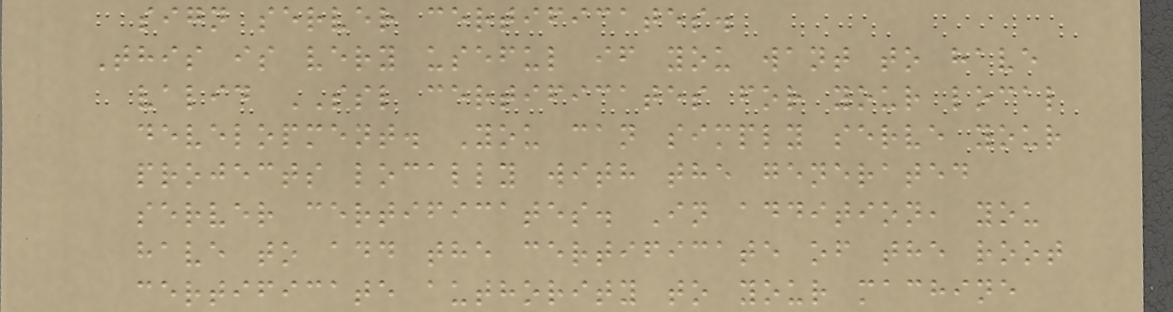sign server certificates.
This is very useful if you want to have
valid SSL certificates for your local
development. You can simply serve your
projects locally with the generated
server certificates. In addition, you
have to add the certificate of the root
certificate authority to your machine
